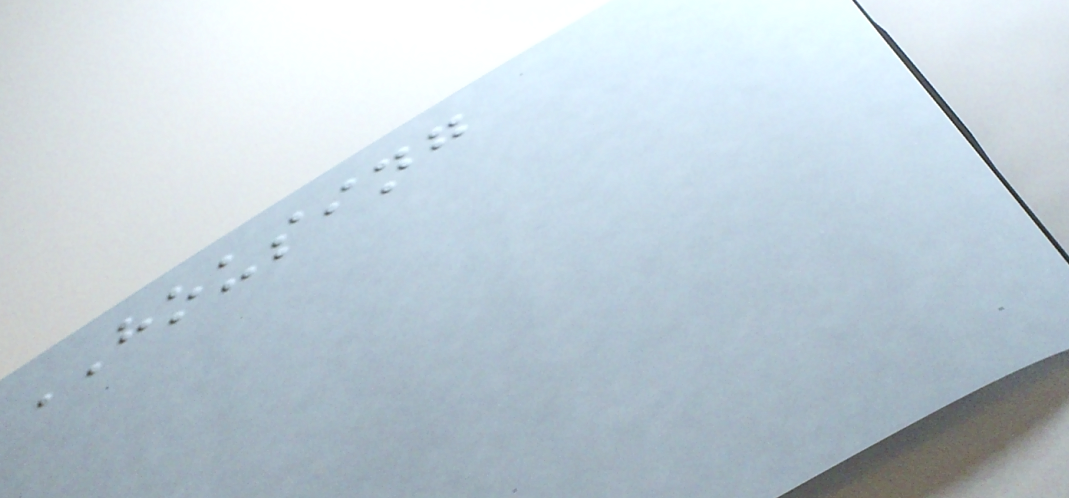HOUSING
